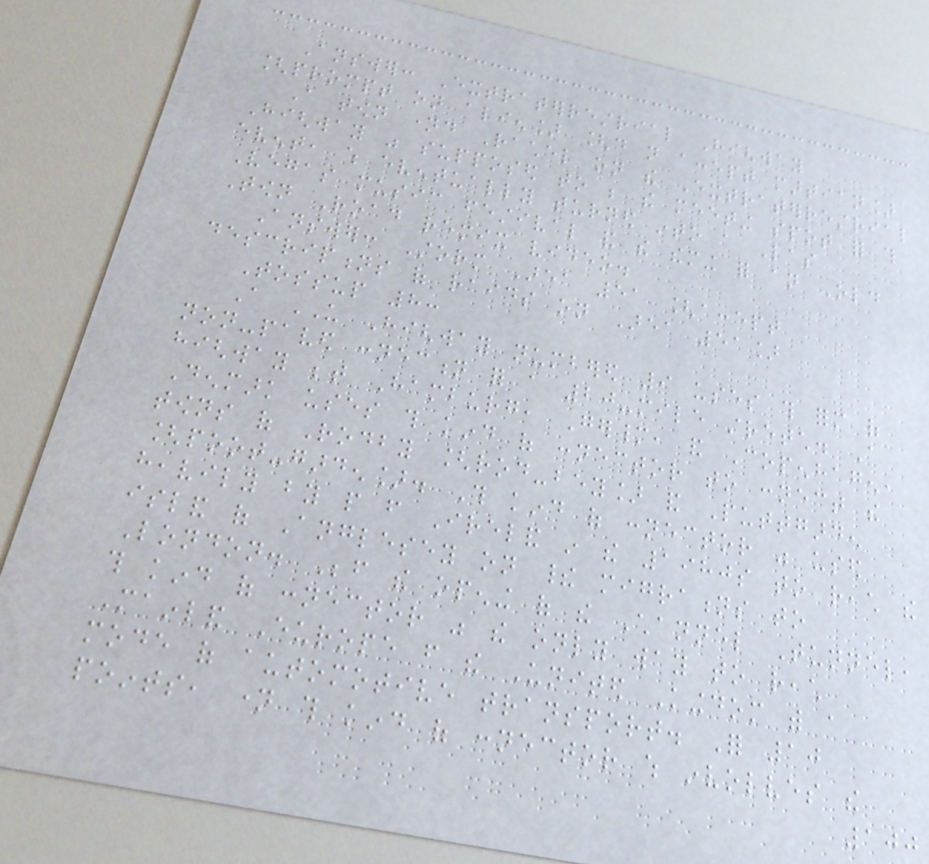Answer: Extraterrestrial Highway
[prompt on alien] [do not accept martian]
A town named Rachel on the Extraterrestrial
Highway was supposed to be the meeting spot for this
event, which eventually turned into a Las
Vegas music festival and the theming for an Old
Town Road remix video.
Answer: Storm Area 51 [accept
descriptions of raids on Area 51]
Tossup 8:
A US Highway numbered 9 uses this form of
non-paved connection for a 20-mile stretch. A
highway between Hamburg, Germany, and Copenhagen,
Denmark uses this kind of connector to connect the
towns of Rodby [rod-bey] and Puttgarden
[poot-garden]. This kind of connector was used
heavily by people from Ireland in the 1980s to reach the
island of Anglesey on their migrations to
London. Before the opening of the Channel Tunnel,
this kind of connector was the only way to reach
Mainland Europe from the United Kingdom with a
mode of automotive transport. For 10
points, name this kind of connector which involves the
100
